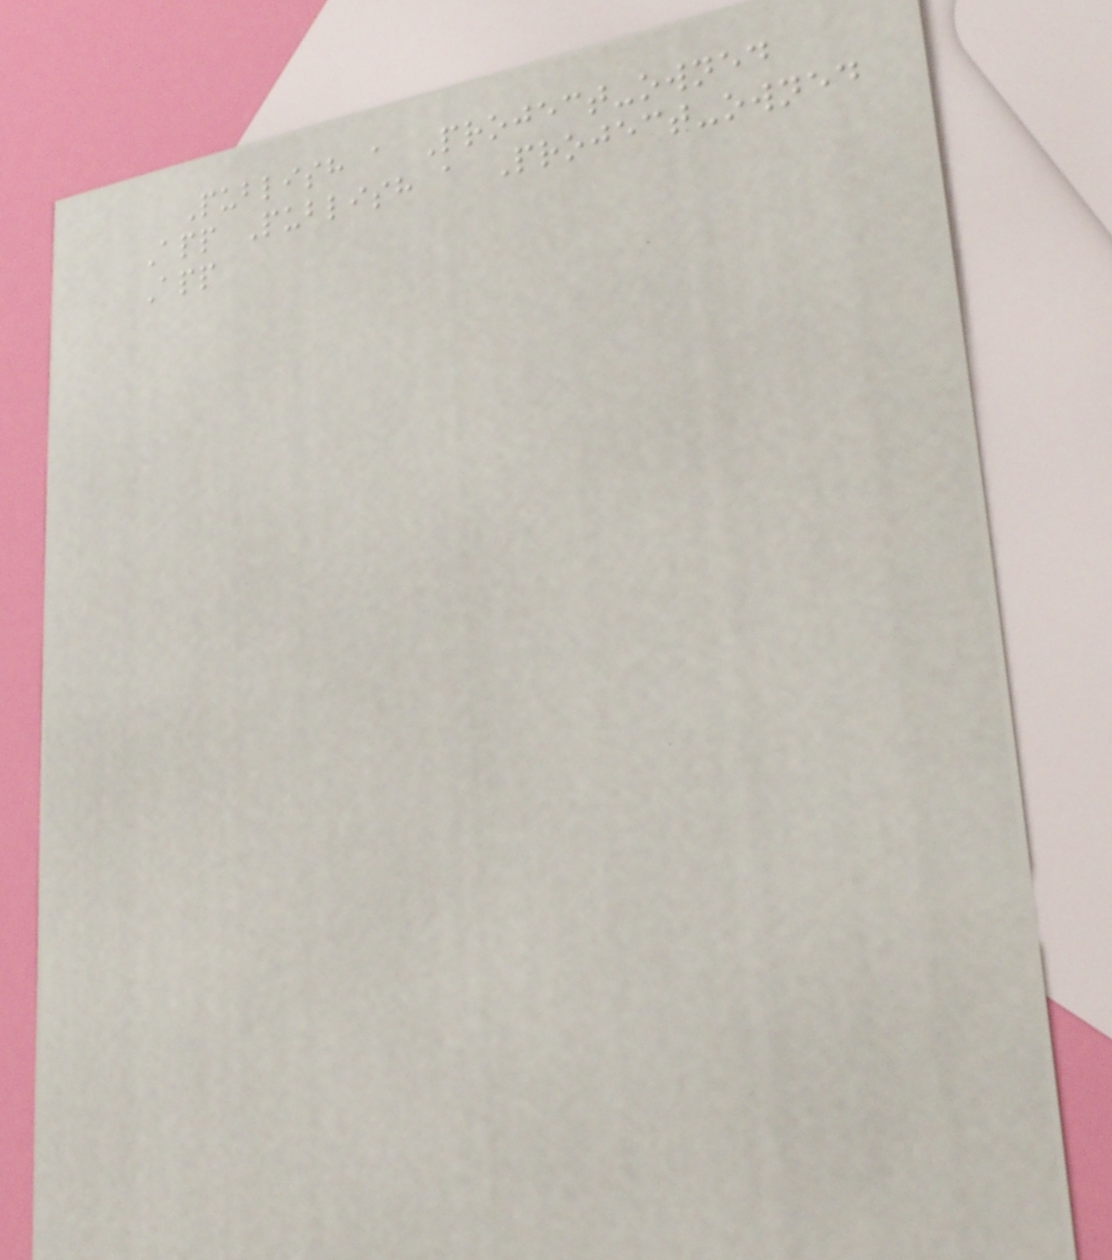Publish a Project-owned
App Publish a Project-owned
App
